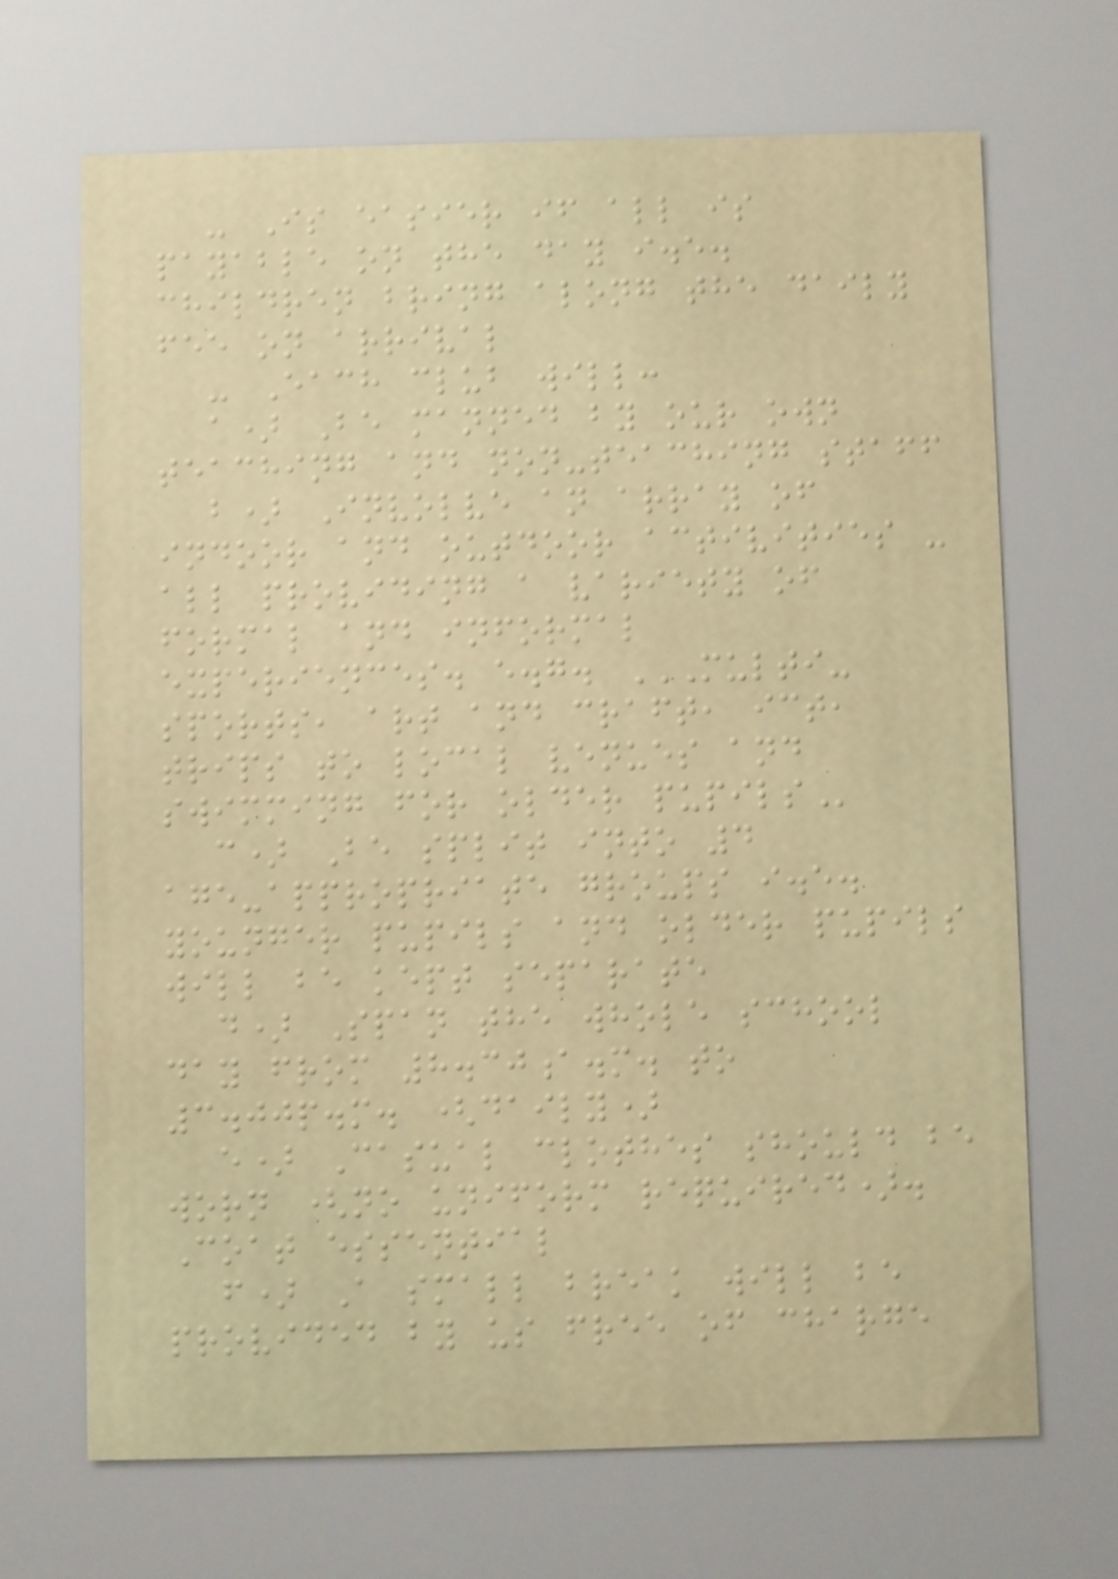- Is easier if all is
payable on the day i.e.
children bring along the daily
fee on arrival
- Each club will:
a) Be manned by our own
teaching and non-teaching staff
b) Involve an array of
indoor and outdoor activities -
all providing a variety of
formal and informal
experiences. e.g. MULTI-
SPORTS, ART AND CRAFT, ICT,
TRIPS TO LOCAL VENUES AND
SWIMMING FOR OLDER PUPILS
c) Be split into 4
age-appropriate groups i.e.
younger pupils and older pupils
will be kept separate
d) Span the whole school
day from 8.30a.m. to
3.00p.m. (daily)
e) Casual clothes should be
worn (no uniform required).
Coat essential
f) A small break will be
provided by us free of charge
